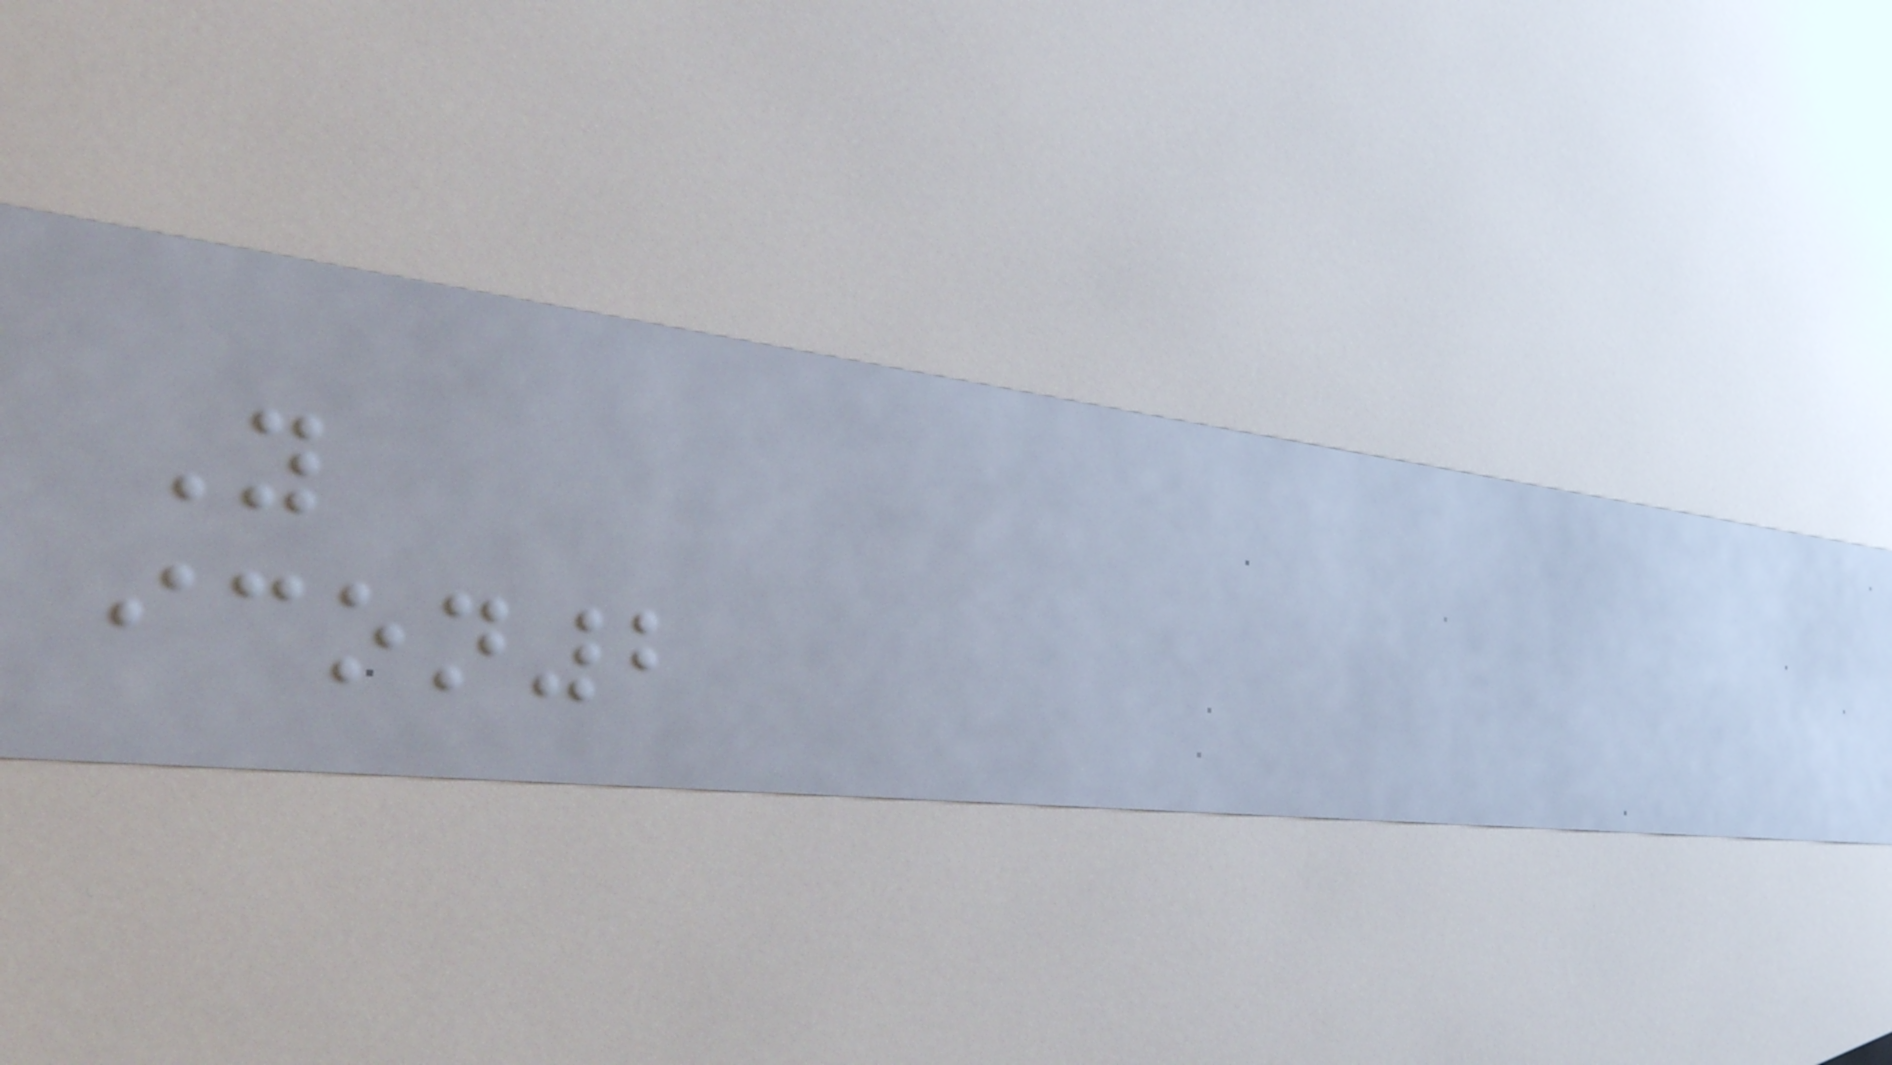Y
icon2
